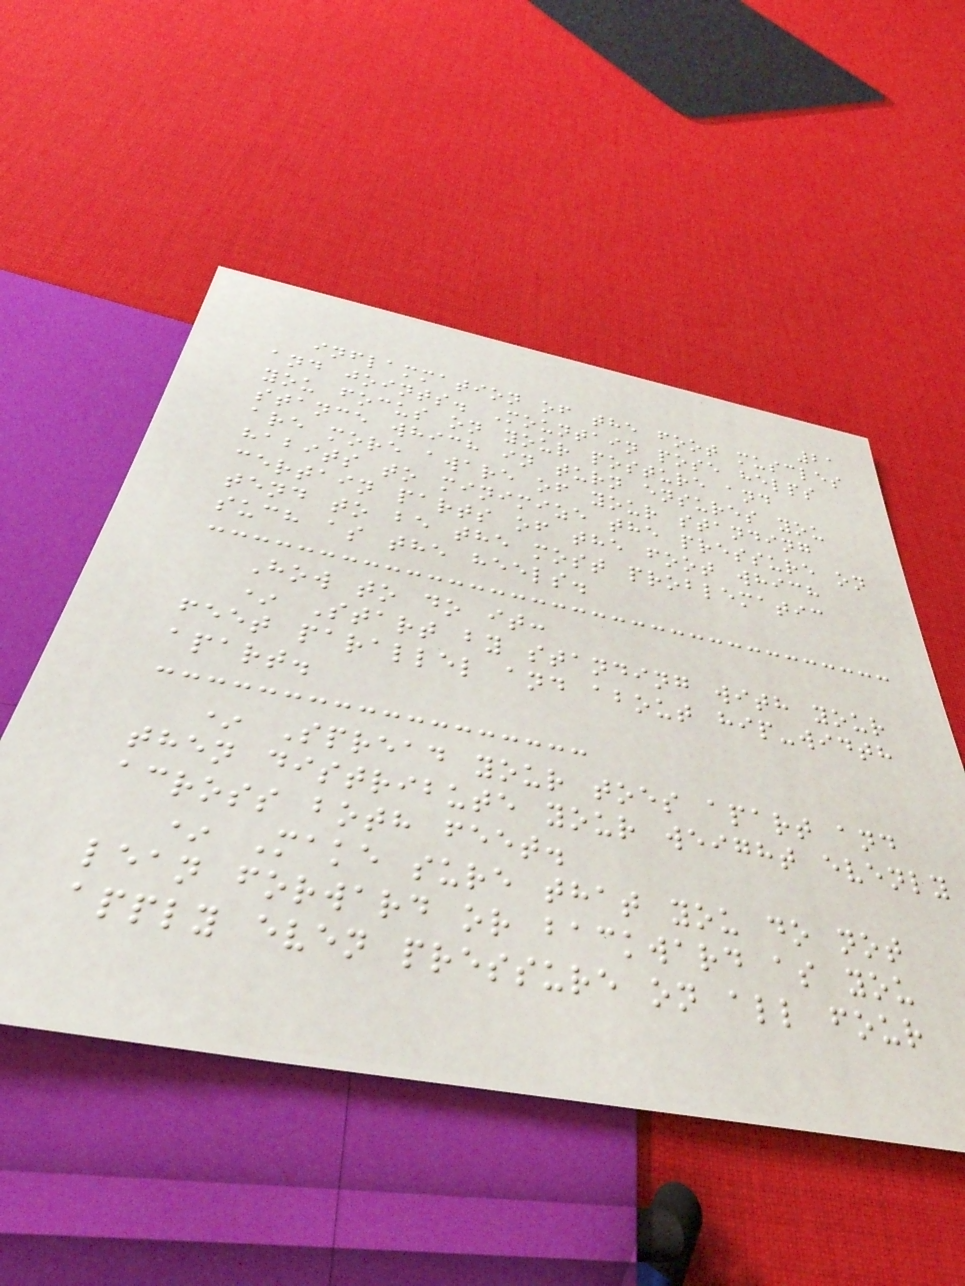21
inflammation of the foot muscles
and joints. Mountain pose helps
you focus on your posture and
stance which in turn ensures you
are more aware of your standing
habits to minimize the pressure on
certain parts of the foot which
tend to be the most problematic
such as the heels.
How to do it:
* Start by standing with your
feet parallel and about hip-width
apart.
* Spread your toes apart and
then distribute your weight evenly
across both feet.
* Make sure that you do not
lean forward or backward as you
apply even pressure on all four
